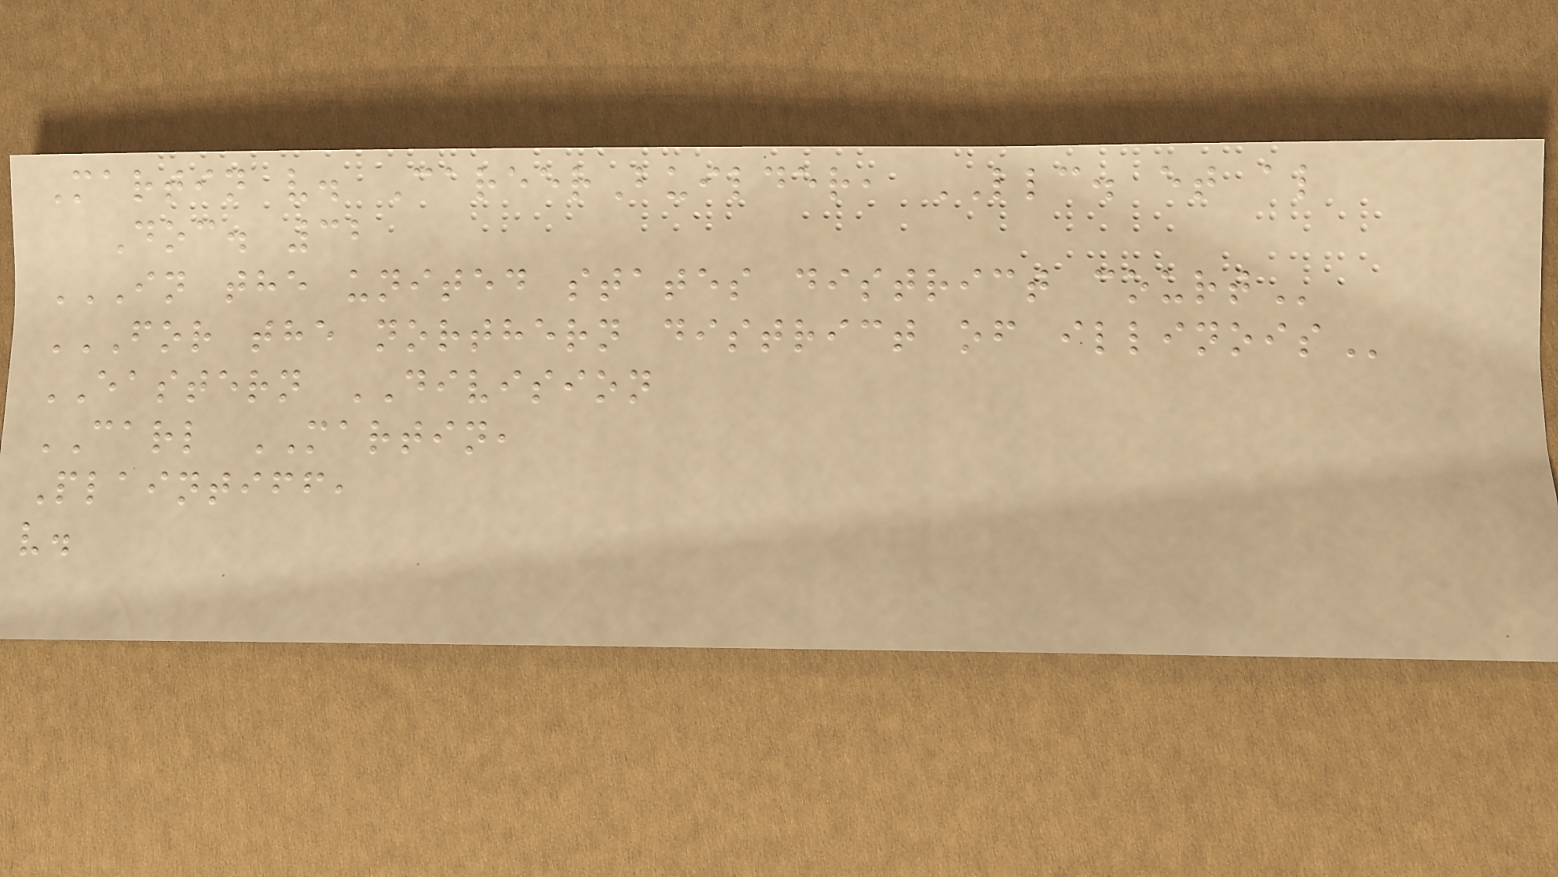Martin v. CareerBuilder, LLC. et al
Doc. 32
IN THE UNITED STATES DISTRICT COURT
FOR THE NORTHERN DISTRICT OF ILLINOIS
EASTERN DIVISION
CARL MARTIN,
Plaintiff,
v.
